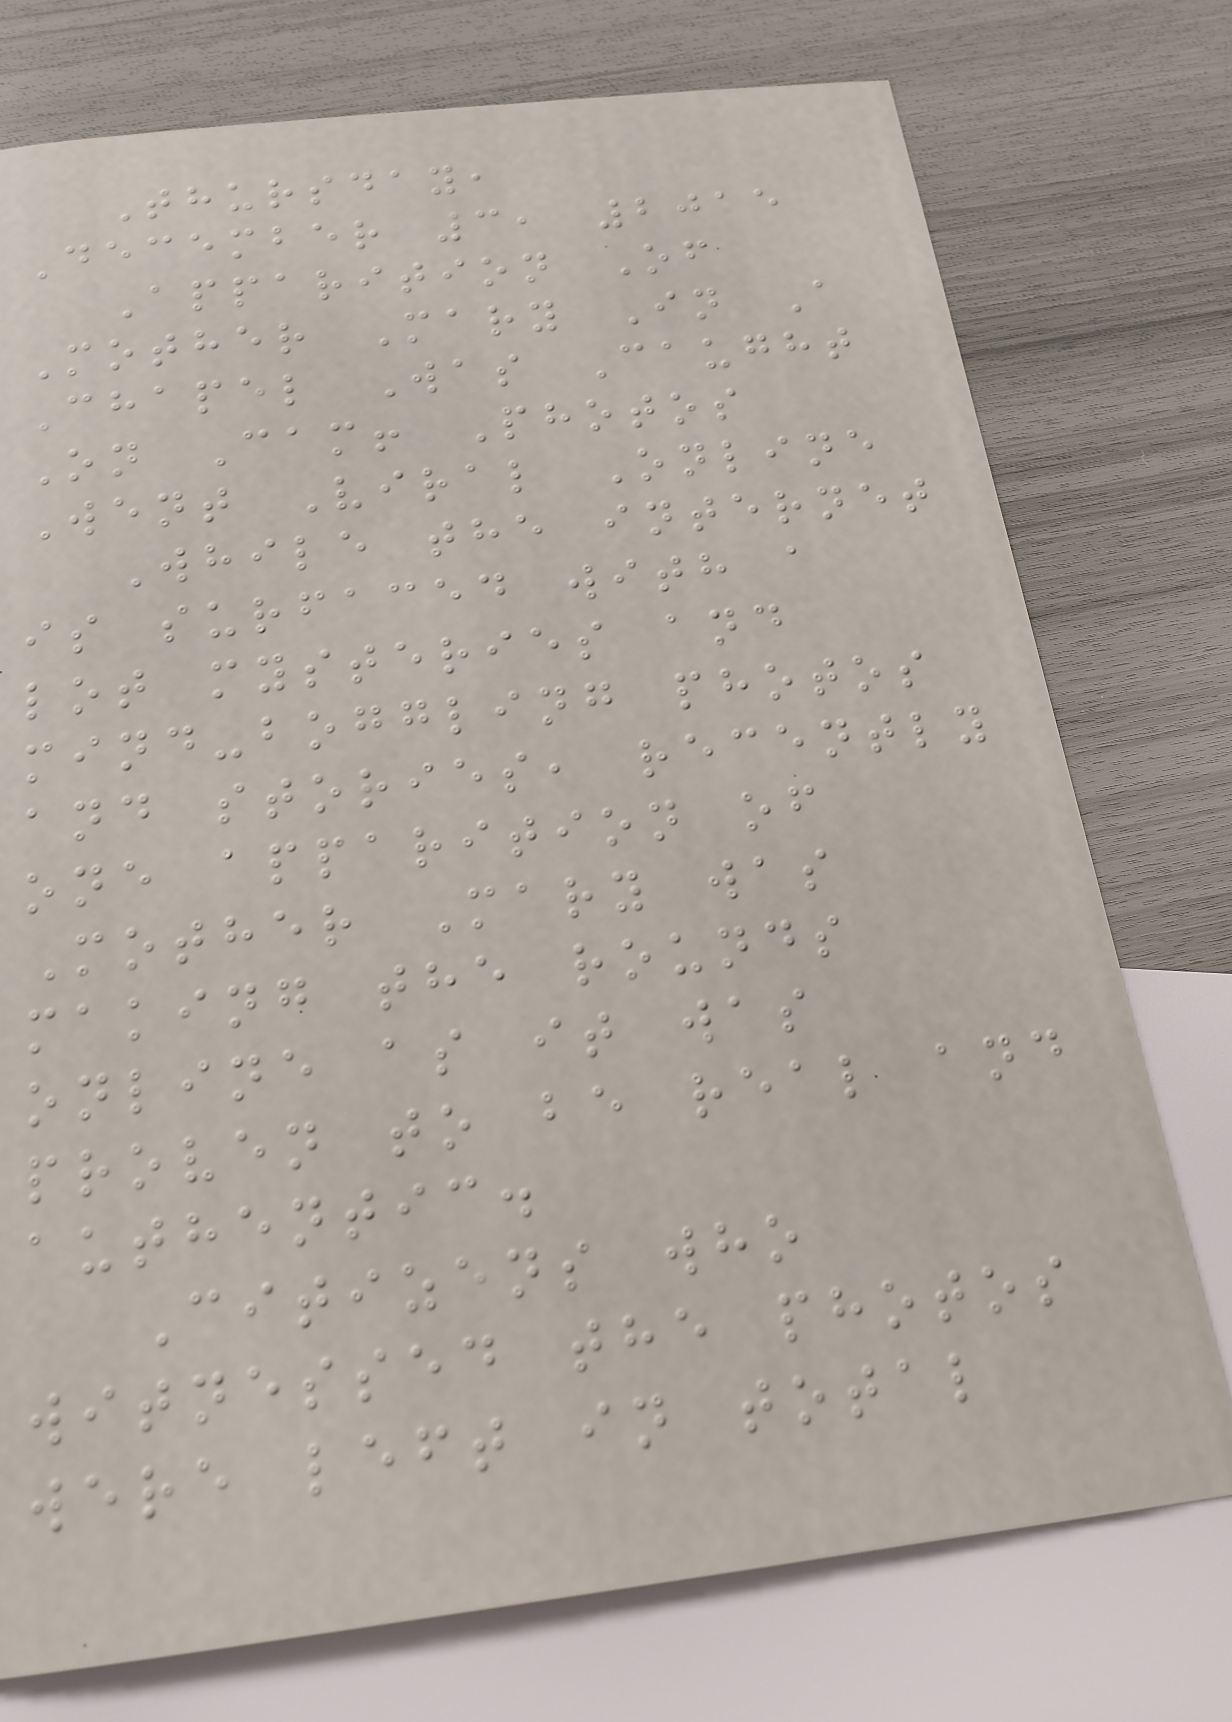Thursday,
December 3, 2015
Apparition Of
Mother Mary In A
Chapel Was Caught
On Cam! Photos
Went Viral Online
While the internet
is surfaced with a
lot mysteries and
mind-boggling photos
and stories, recently
one apparition of
Mother Mary was
making the rounds
online as it was
proven to be real and
authentic.
Citizens who
witnessed the photos
were left in total
